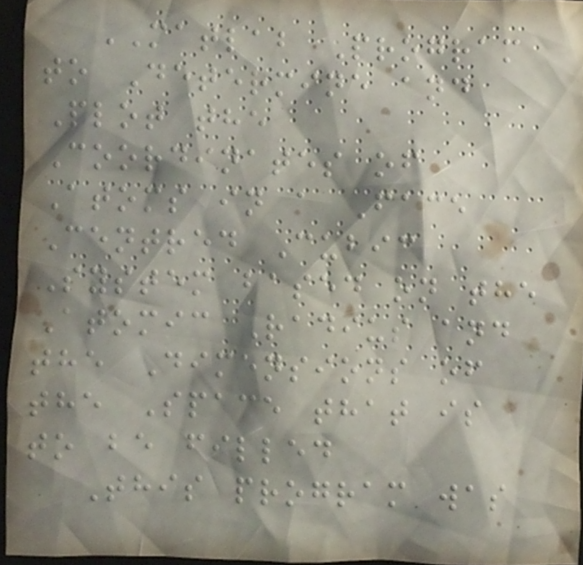MATLAB Program
to Determine and
Plot the
Coordinates of
Atoms in a Face
Centred Cubic
System based on the
Atomic Radius and
the Dimensions of
the Space that is
to be filled
This program was
